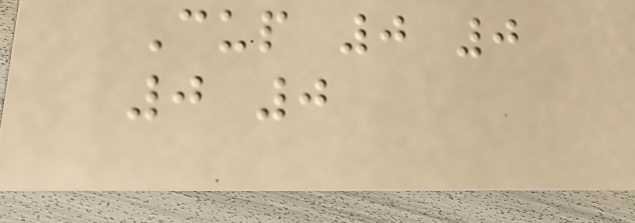Cup 0 0
0 0
